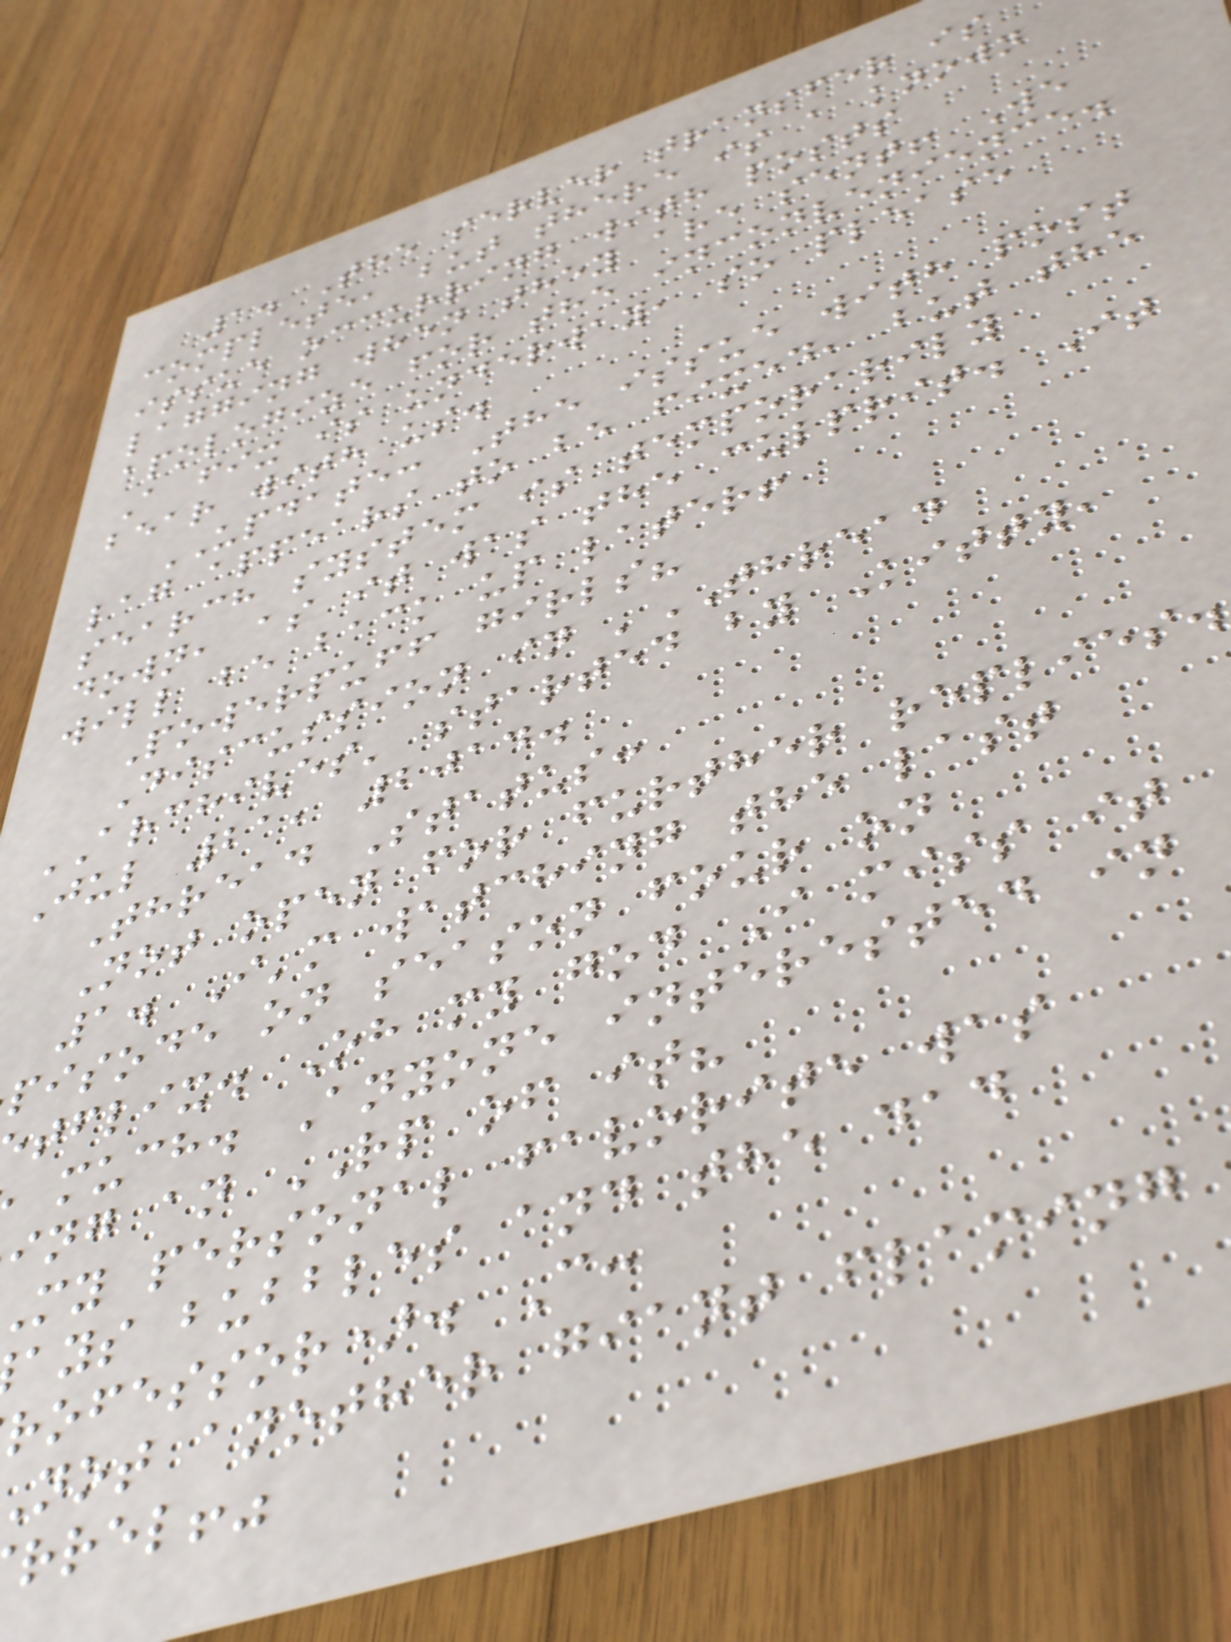1. The server transfer is
complete, but there is a known
issue occurring with posts
lagging when they are sent! We
apologize for the inconvenience.
A fix is underway, so please
bear with us.
UPDATE: The issue with post
lag appears to be fixed, but the
search system is temporarily
down, as it was the culprit. It
will be back up later!
Powerpuff girls?
Discussion in 'THREAD
ARCHIVES' started by Kitty,
Jul 21, 2014.
Thread Status:
Not open for further replies.
1. I'm watching the last
pisode on season four on
tflix. Oh my god I miss it
much. Anyone interested in
ing an RP of it?
my personal favorite was
ays bubbles and the dad
rofessor). C:
not another giant flaming
rrel!"
